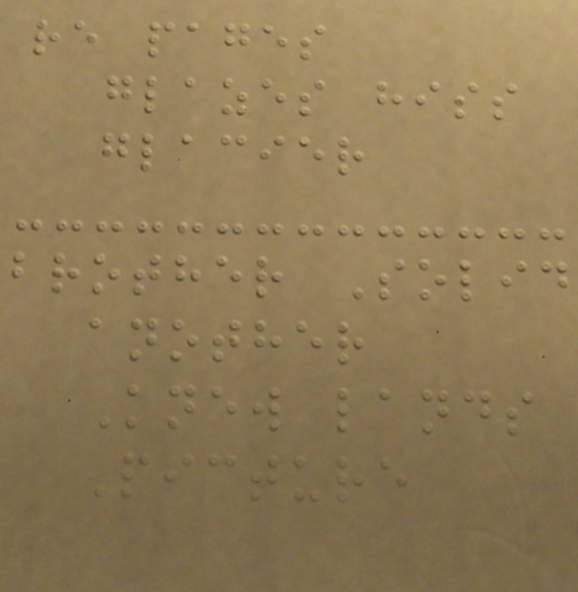re pages
glazes hiss
glacier
brother Solid
another
Knew lands
Picture
